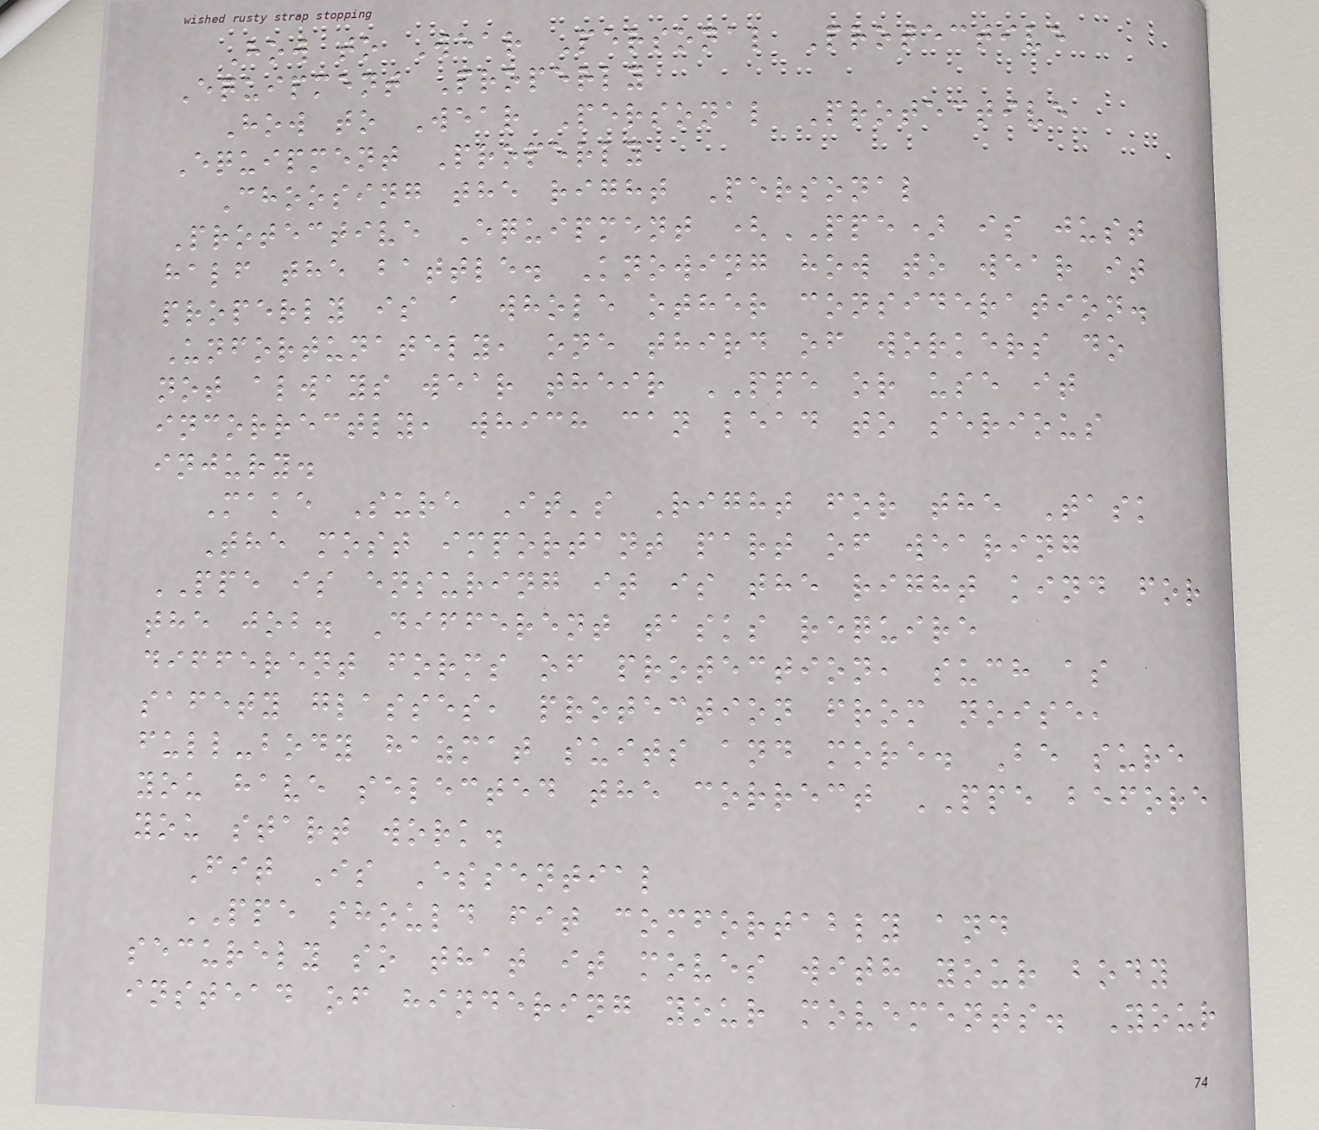How to Wear Personal Protective
Equipment Properly
How to Wear Personal Protective
Equipment Properly
Choosing the right Personal
Protective Equipment (PPE) is just
half the battle. Knowing how to wear it
properly is a whole other consideration.
Unfortunately, one third of workers do
not always wear their PPE or use it
incorrectly, which can lead to serious
injury.
Make Sure It's Right for the Task
The most important part of wearing
PPE is ensuring it is the right kind for
the job. Different tasks require
different forms of protection, such as
safety glasses, protection from noise,
full-body hazmat suits and more. Be sure
you have selected the correct PPE before
you start work.
Fit Is Essential
PPE should fit comfortably and
securely so that it moves with your body
instead of hindering your movements. Your
